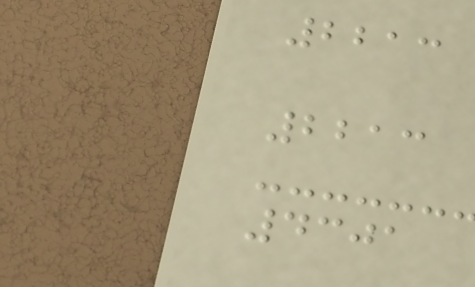2213
2213
4301
